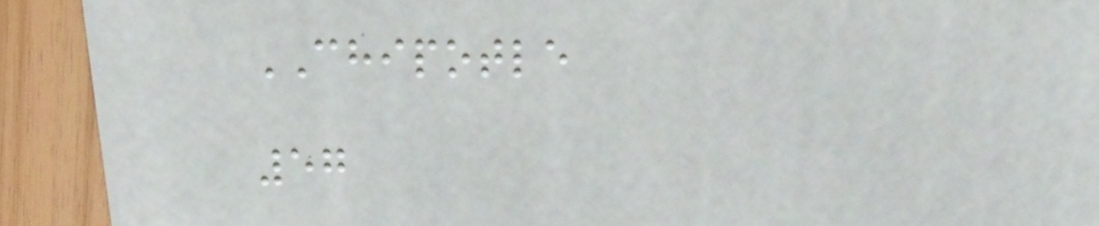CHIPOTLE
57
